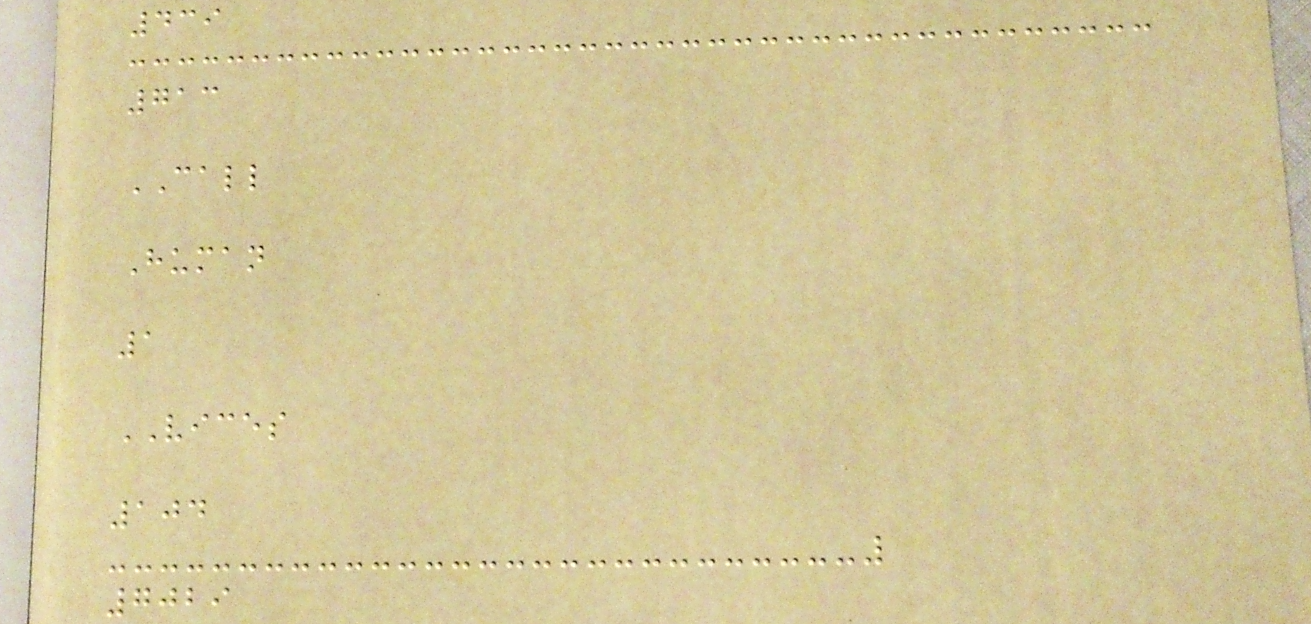439
713
CALL
Human
1
VICES
104
7029
